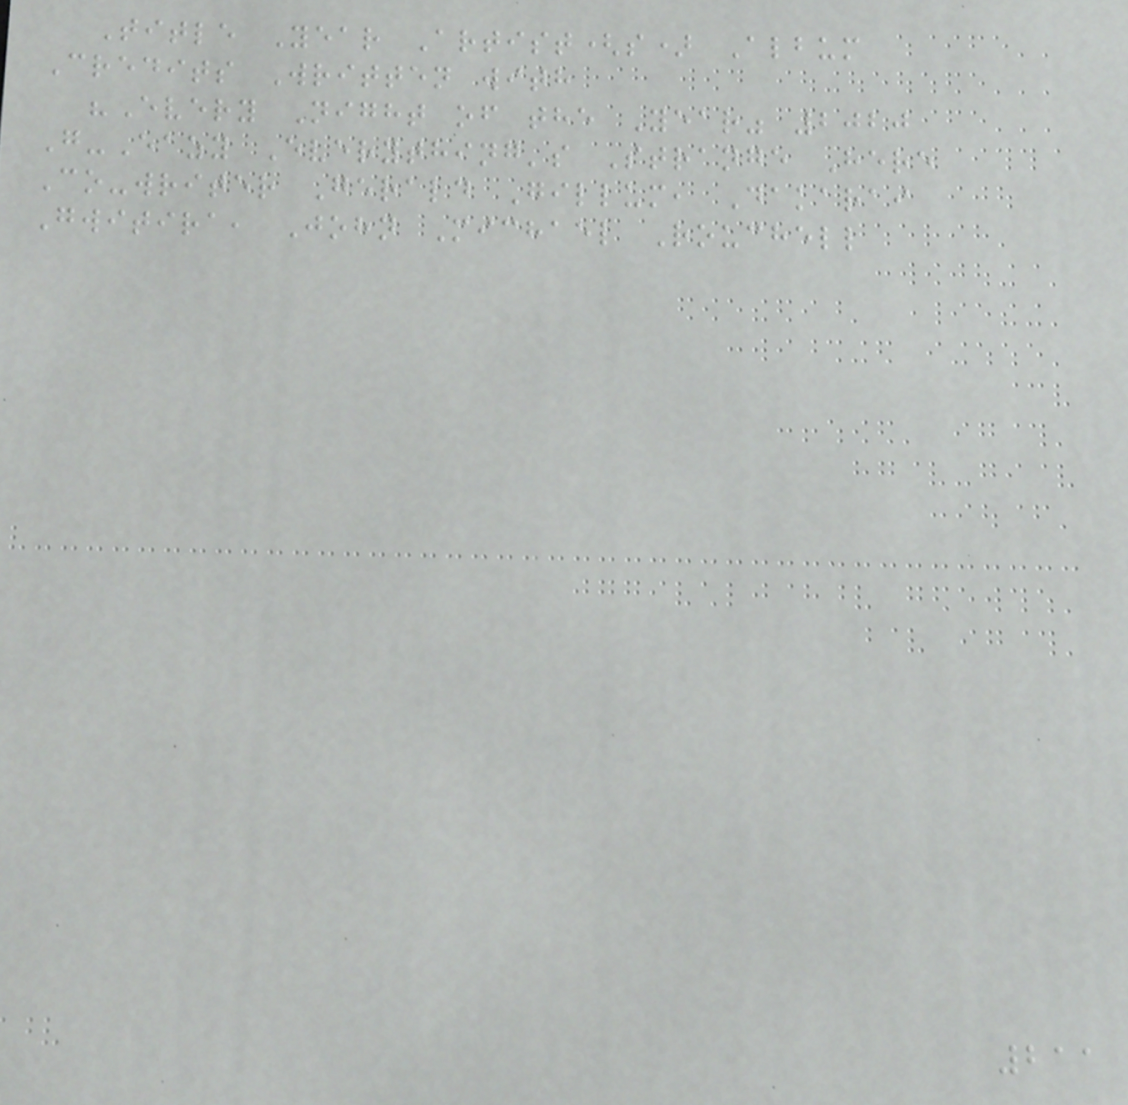Title Year Artist(s) Album
Credits Written with
"Every Night of the Year" 2020
G-Eazy Everything's Strange Here
Co-writer Gerald Gillum, Dakarai
Gwitira, John Michael Rouchell
211
